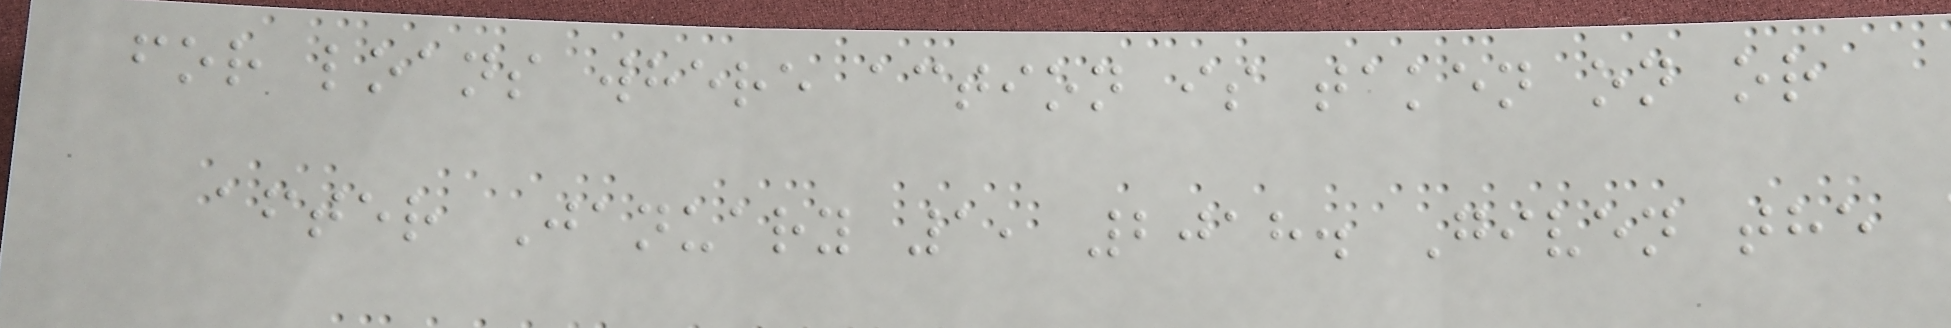for loans where action is taken on or
after January 1, 2018. Given the
